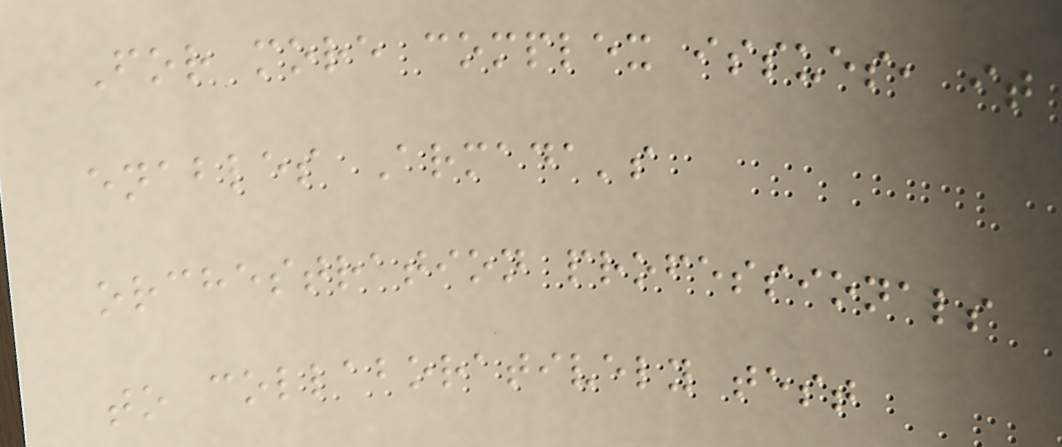For more complex issues, it
enables Armada's
orchestration professionals
to collaboratively test
